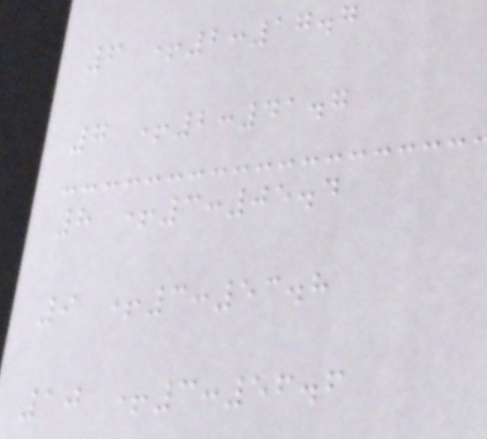6 +2:17.7
7 +2:41.7
8 +3:05.4
9 +3:53.8
10 +3:56.6
